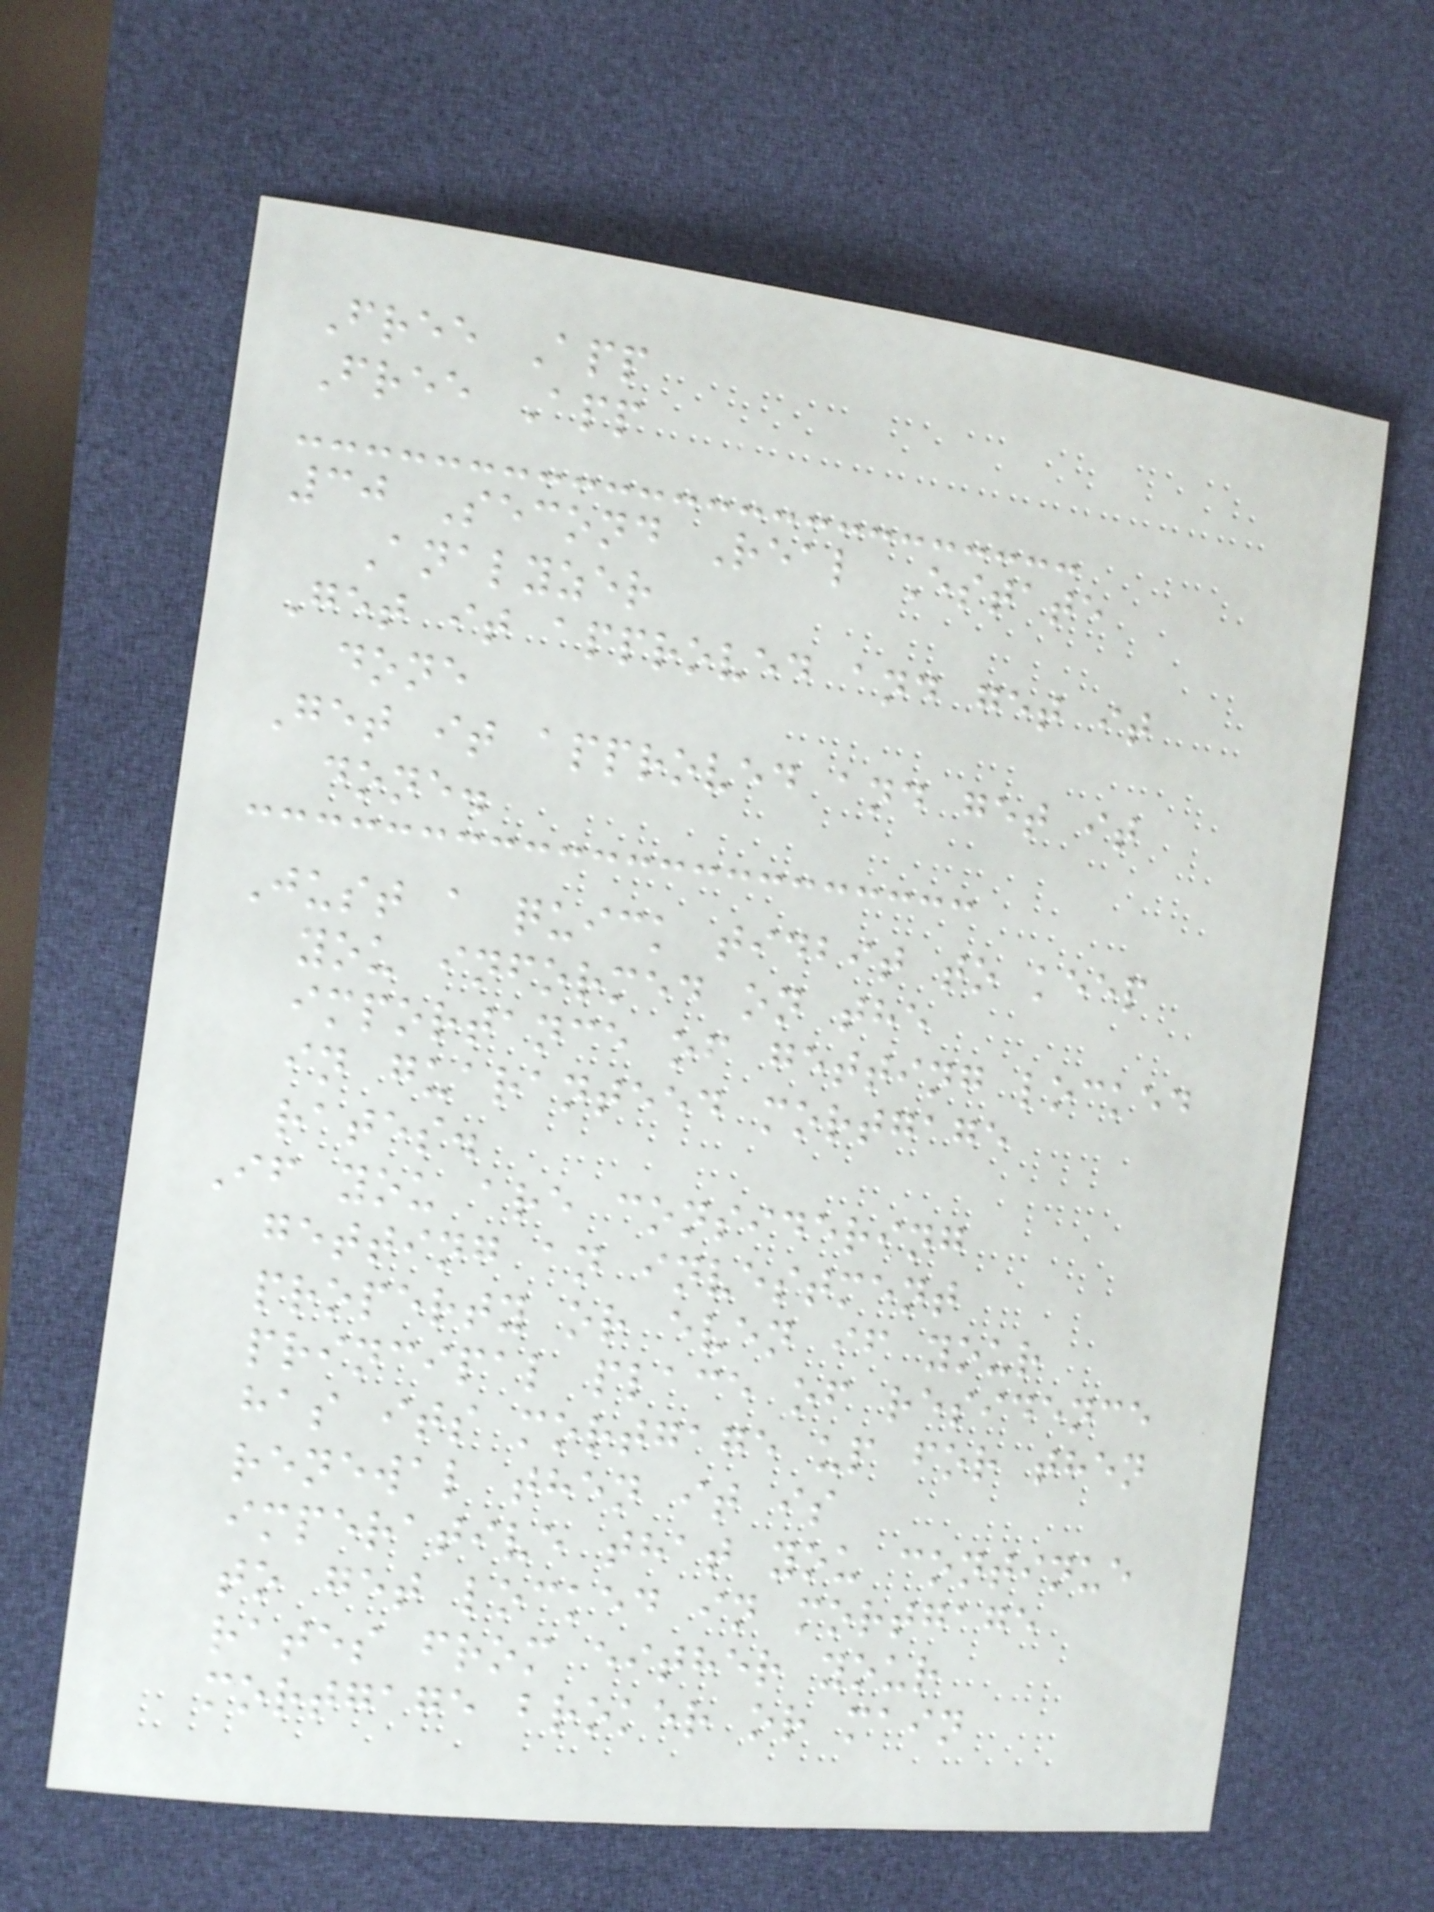Free App
Free App
30 Second Real Estate
Analyzer
Get it approved and get it
done
Get it approved and get it
done.
Just a quick tidbit to keep
you informed on the
importance of getting locked
in guaranteed mortgage
rates.
If you are considering
getting an investment
property or even if your
principal place of residence
has its mortgage up for then
renewal then it is
imperative that you continue
to get locked in mortgage
rates from either your
mortgage broker or main
